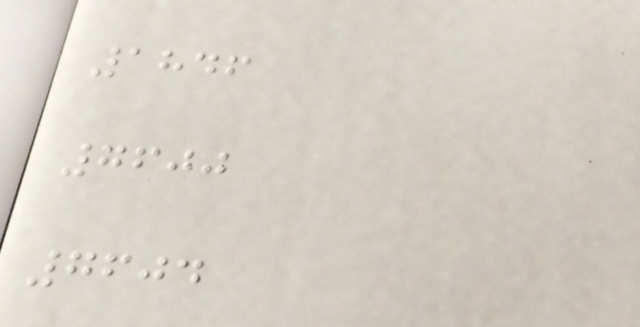1846
7600
7604
